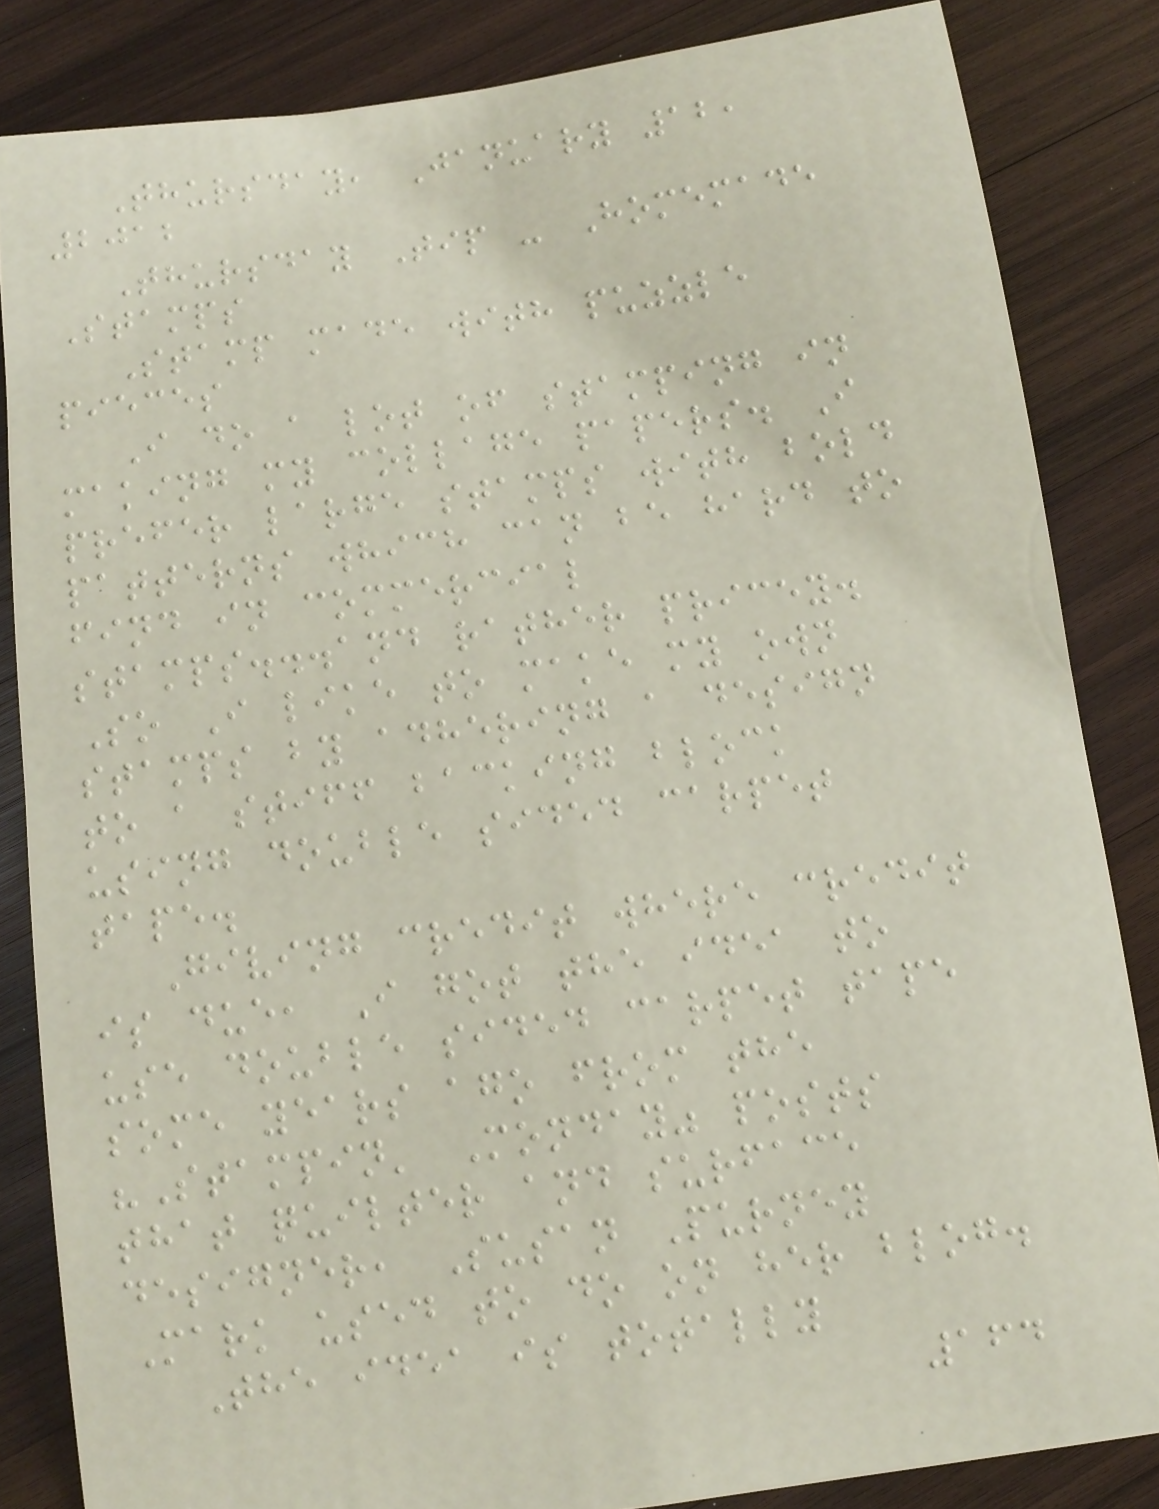Thursday, January 12,
2012
Thursday Tip - Homemade
Stamps
Stamp made with puzzle
pieces
I do a lot of stamping in
making my collage papers. I
prefer large stamps with bold
patterns which can be hard to
find in commercial
stamps...and rather pricey.
So I like to make my own
stamps by adhering a design
to a stiff backing block
using double sided carpet
tape.
Giving credit where credit
is due, I got the idea to
use double sided carpet tape
some years ago from the
"Stampin' Monday" posts
that quilter and surface
designer, Susan Purney
Mark used to do on her blog.
The idea is totally
164
